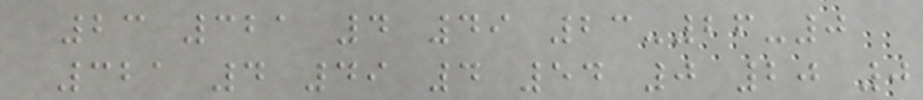23 321 4 49 23-26-0
321 4 49 4 54 0 20 0
